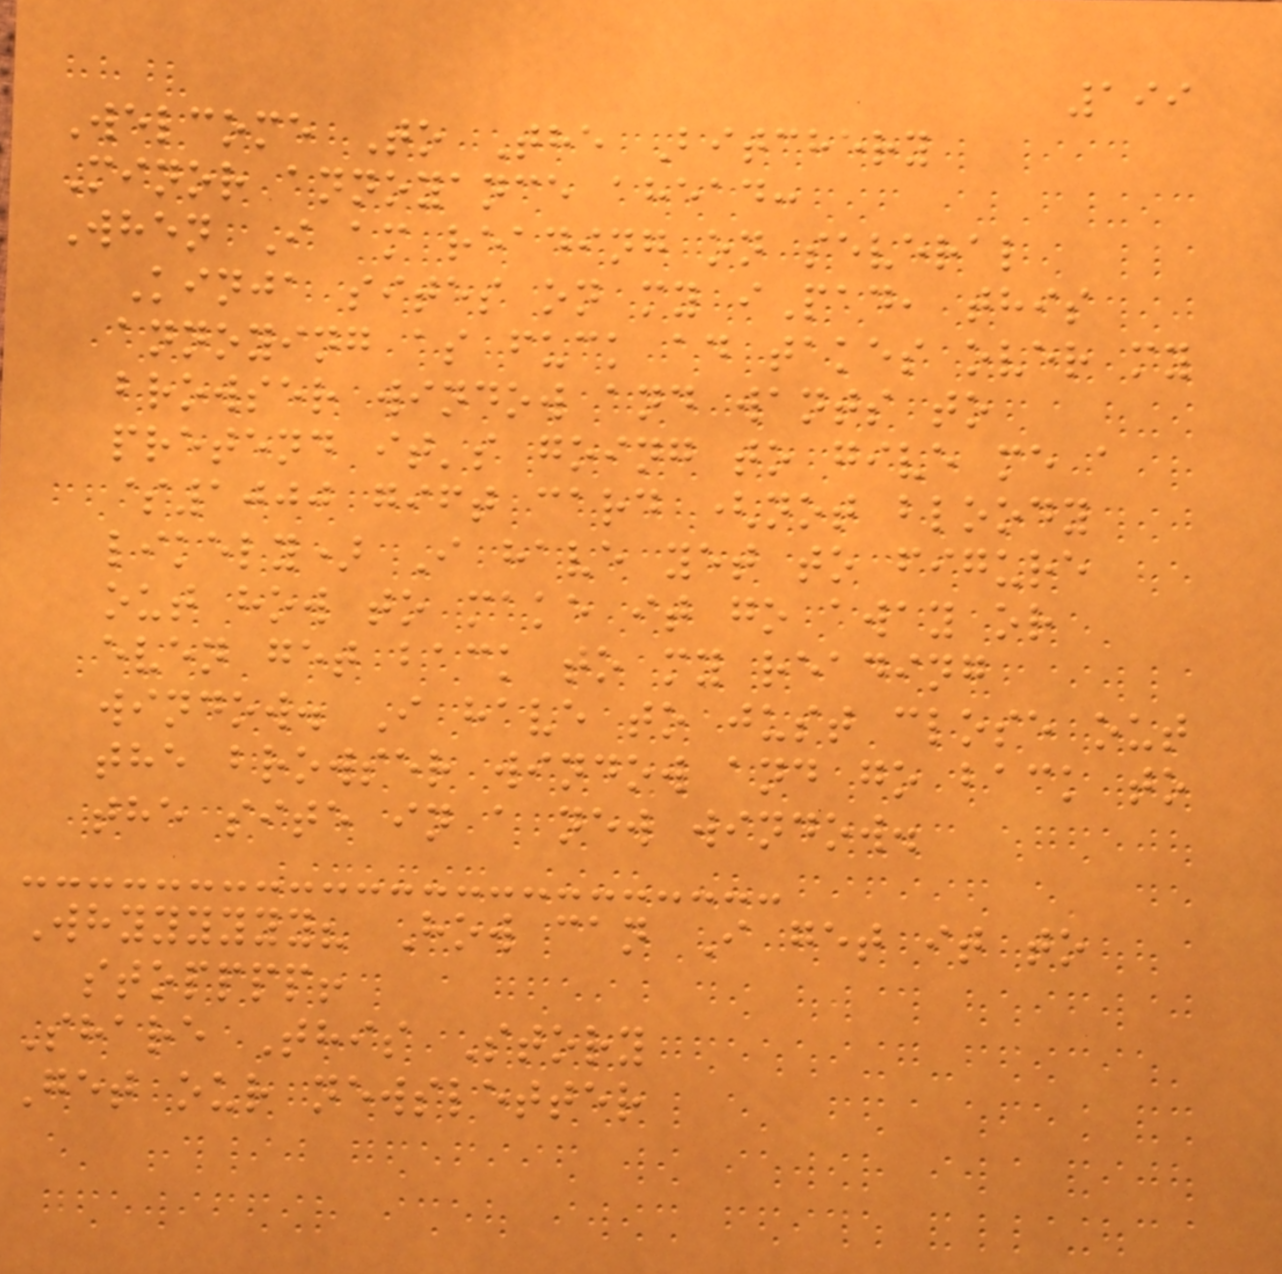199
Welcome To The Bitchery
Minor annoyance ahead:
When I am reading on several
Kinja sites on my iPad, this
annoying as fuck ad takes over my
browser window and wants to
pretend it's going to give me a
$1000 gift card (not bloody
likely) I have yet to figure
out how to make it go away or
even get back to my reading
window. I have to just close out
the browser window and go back to
the site in a new window.
Whyyyyyy? How can I get it to
stopppp!
Share This Story
Get our newsletter
